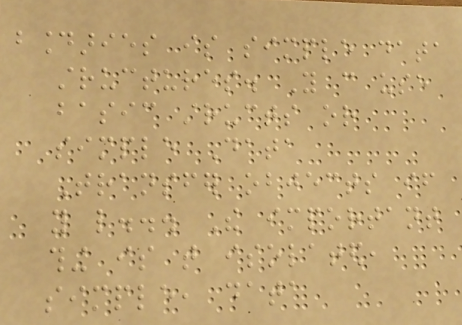boundaries is simple data
structures. You can use
basic structs or
simple Data
Transfer objects if
you like... The important
thing is that isolated,
simple, data
